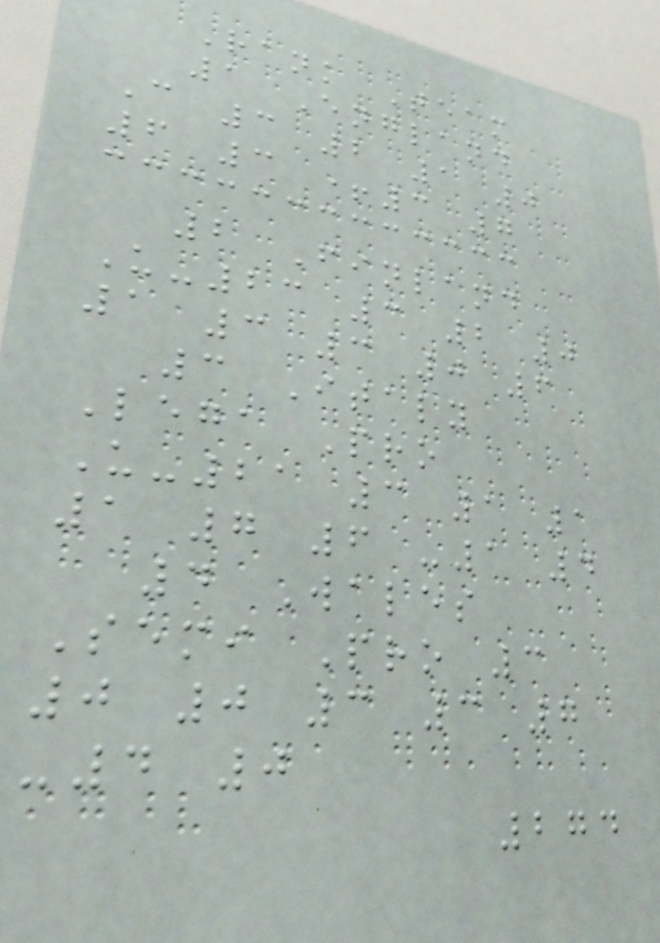Rank Team
1 England
C 3 2 1 0
6 3 +3 7
2 Finland
U-23 3 2 0
1 3 3 0 6
3 Italy
Lega Pro
U-21 3 1 1
1 7 6 -1 4
4 Wales
Semi Pro 3
0 0 3 3 7
-4 0
274
